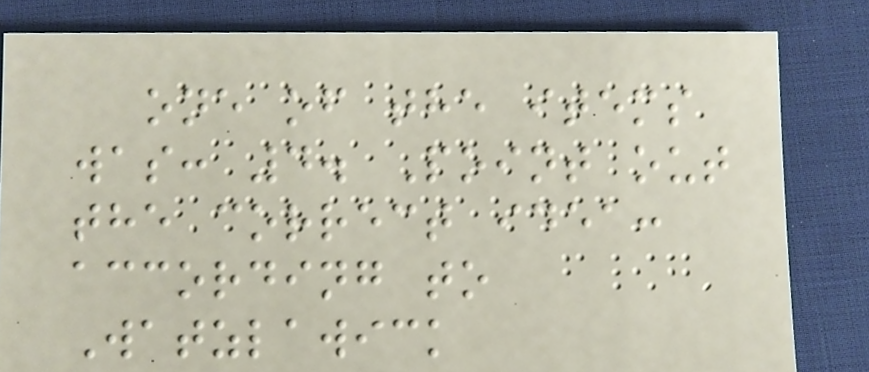one of the items
was: 4. Point out
the correct idea:
according to
Watzlawick
